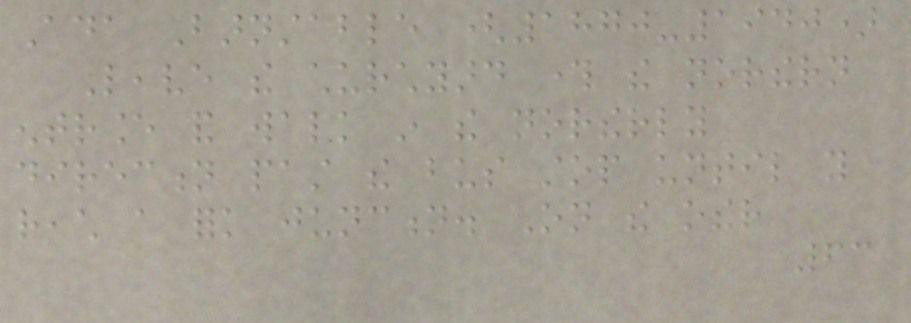Ada Barnstable (1870-1940)
Leave the churchyard through the northern
entrance and walk in the northerly
direction past the bus stop until you
reach a fork junction. On the other
63
